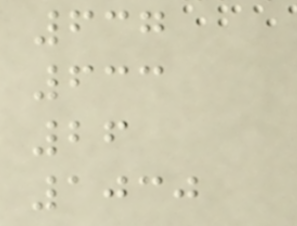637
633
26
1030
